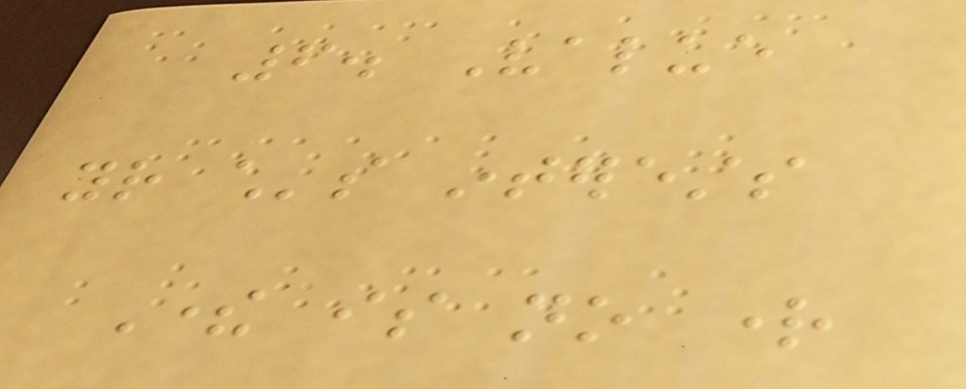6. Value
your child's interests
There is no right
